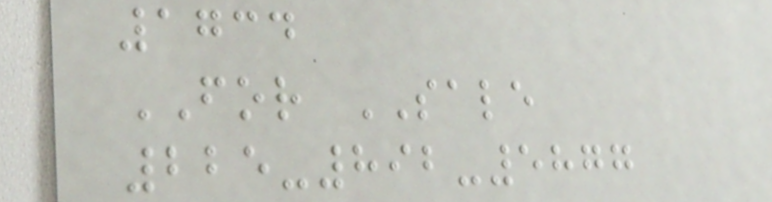1734
FOR SALE
225-892-5877
